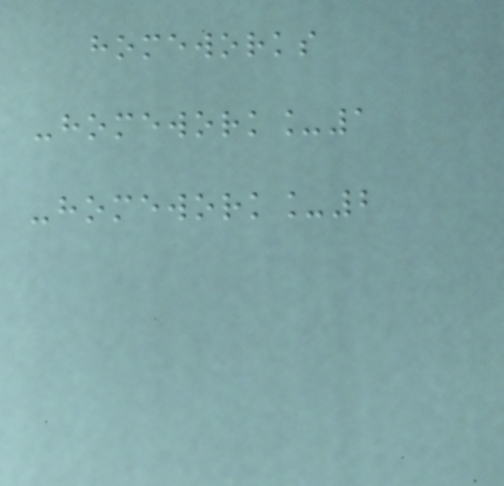homeworks
-homework_1
-homework_2
